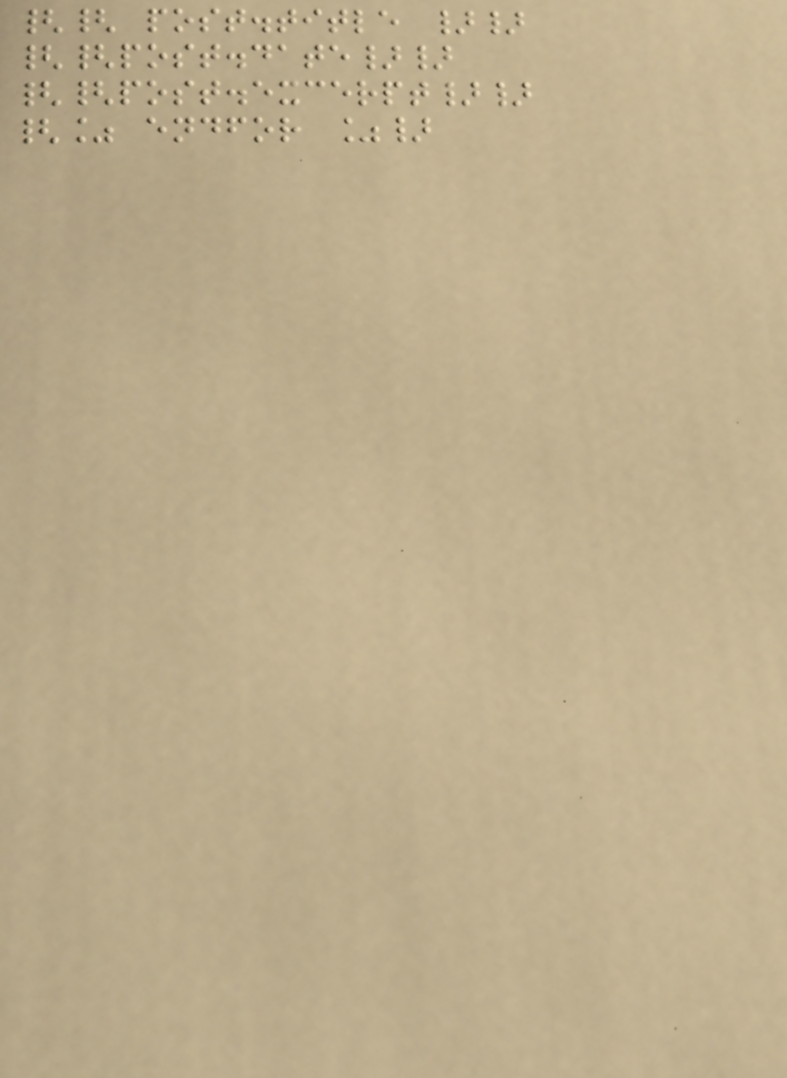{{ post.title }}
{{post.date}}
{{post.excerpt}}
{% endfor %}
